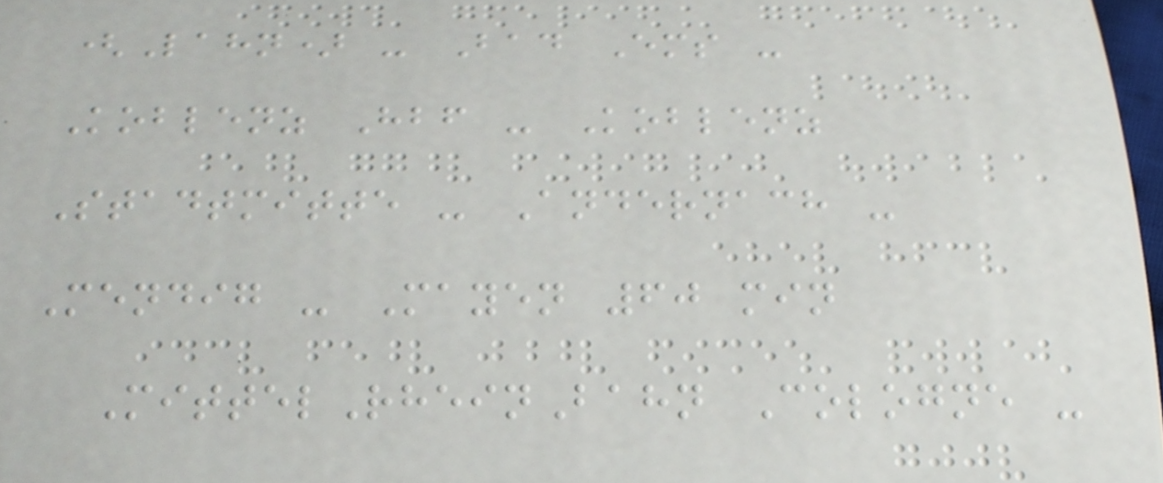(Lahn) - Bad Ems -
Koblenz Hbf - Koblenz
Stadtmitte - Andernach -
Mendig - Mayen 60 min
MittelRheinBahn Cologne -
